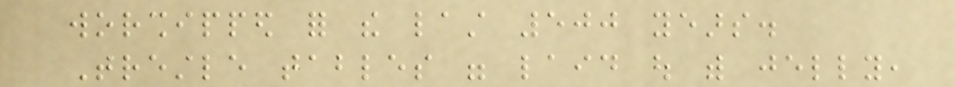worshipped for the last 500 years.
Trestle tables were laid out with jelly,
